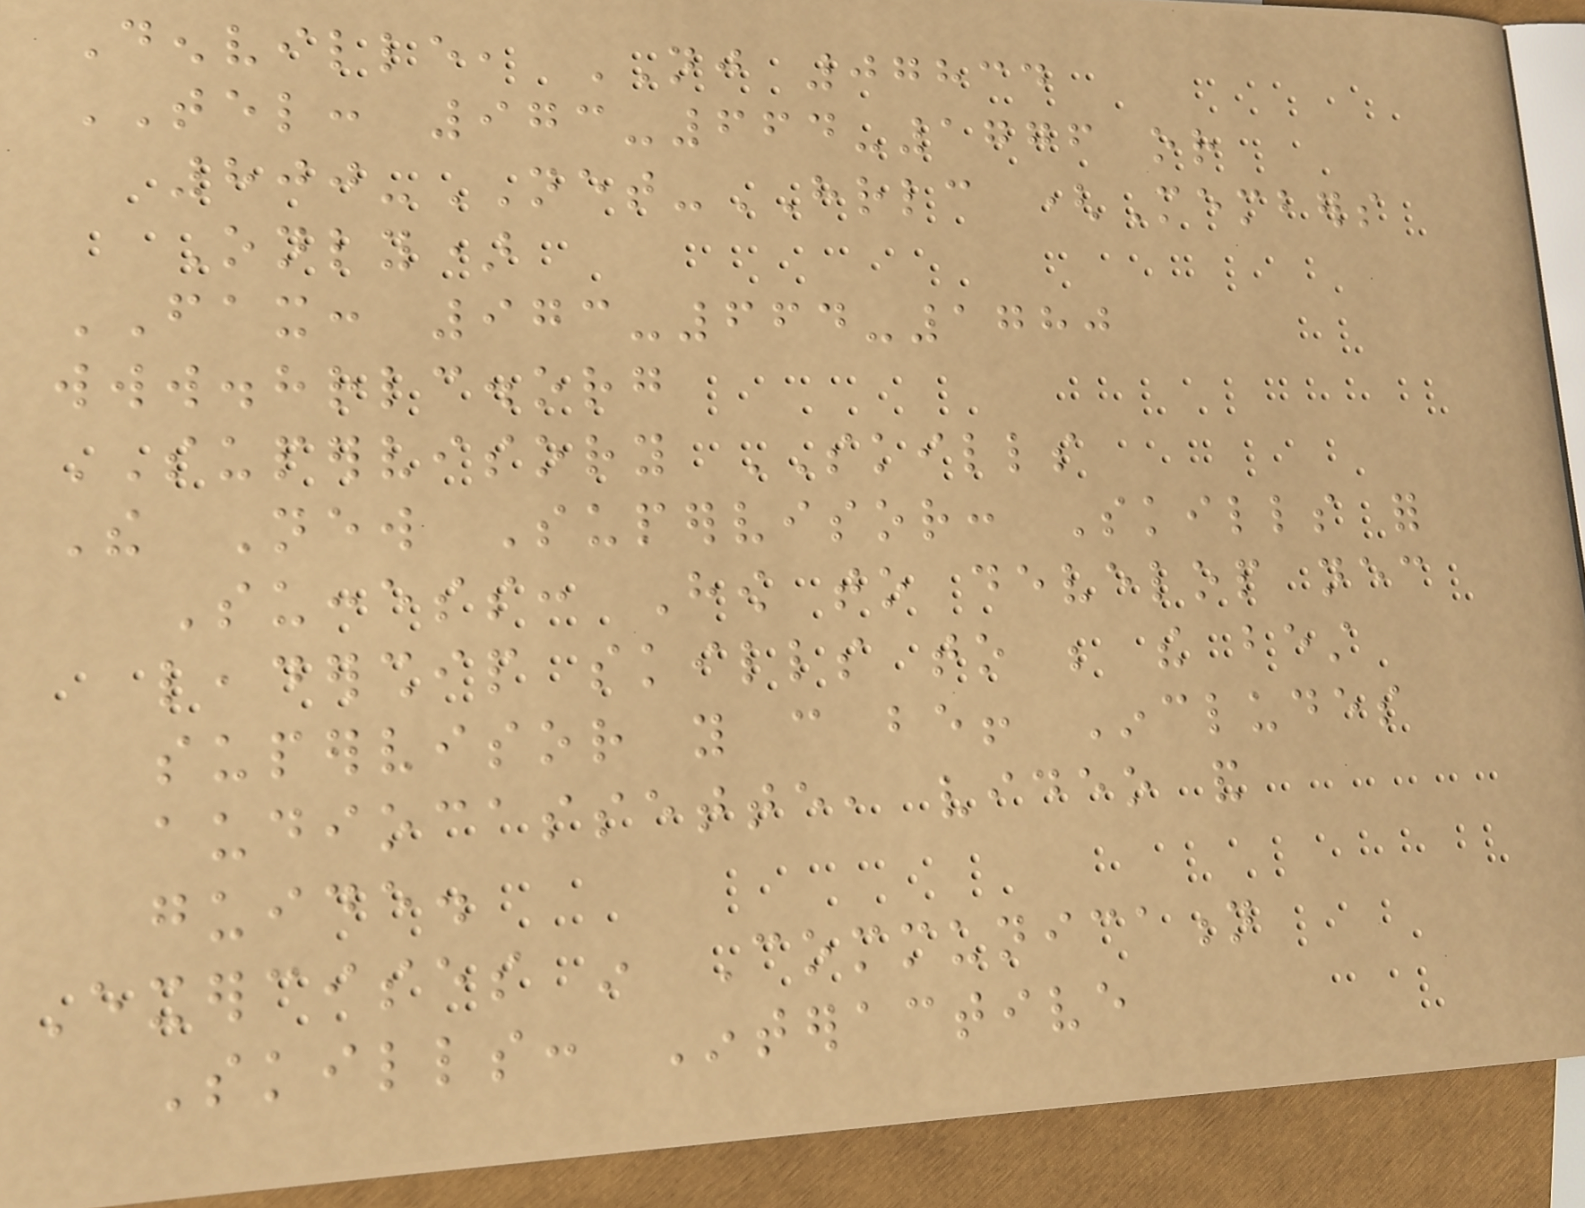Denville, NJ 07834
TEL: 973-664-1776 or
800-NET-HRLC (Members
Only)
FAX: 973-664-1780
www.hrlc.org
SUPERVISORY SKILLS
The New Supervisor: Skills for
Success: How to develop necessary
leadership skills to be the best
supervisor you can be! Includes
audiocassette, video and
guide.
Exercises in Communication
Skills: Interactive
